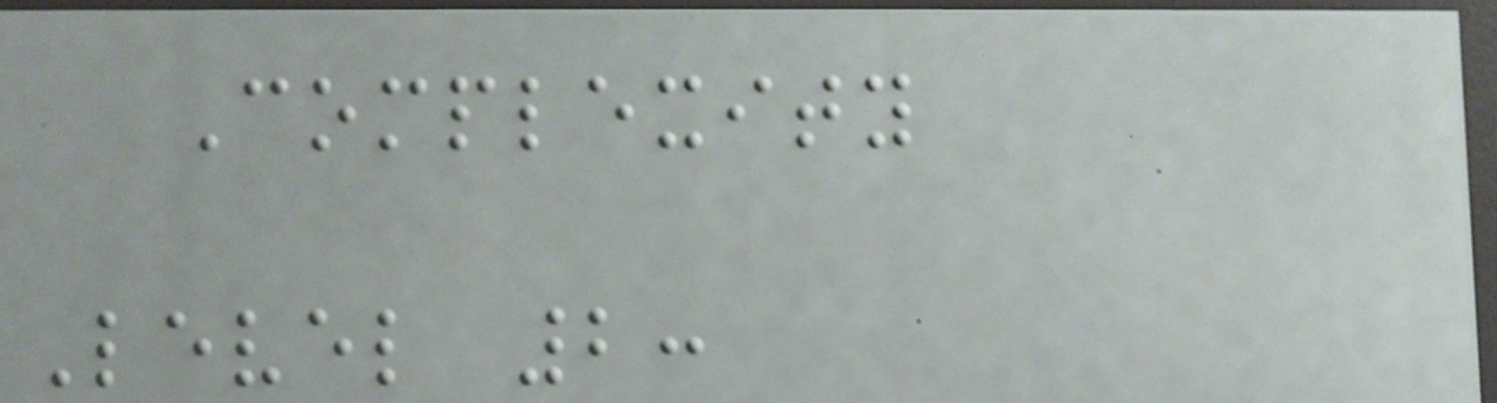Complexity
Level 2:
